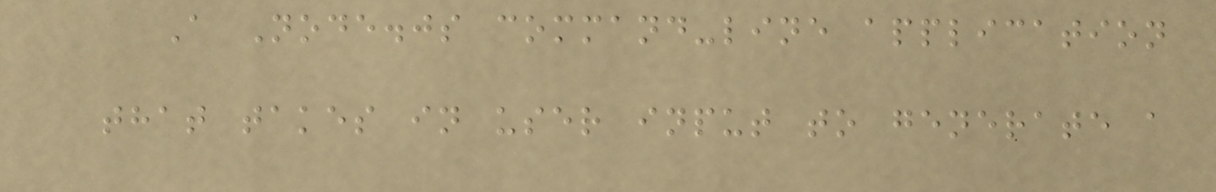A Node.js command-line application
that takes in user input to generate a
